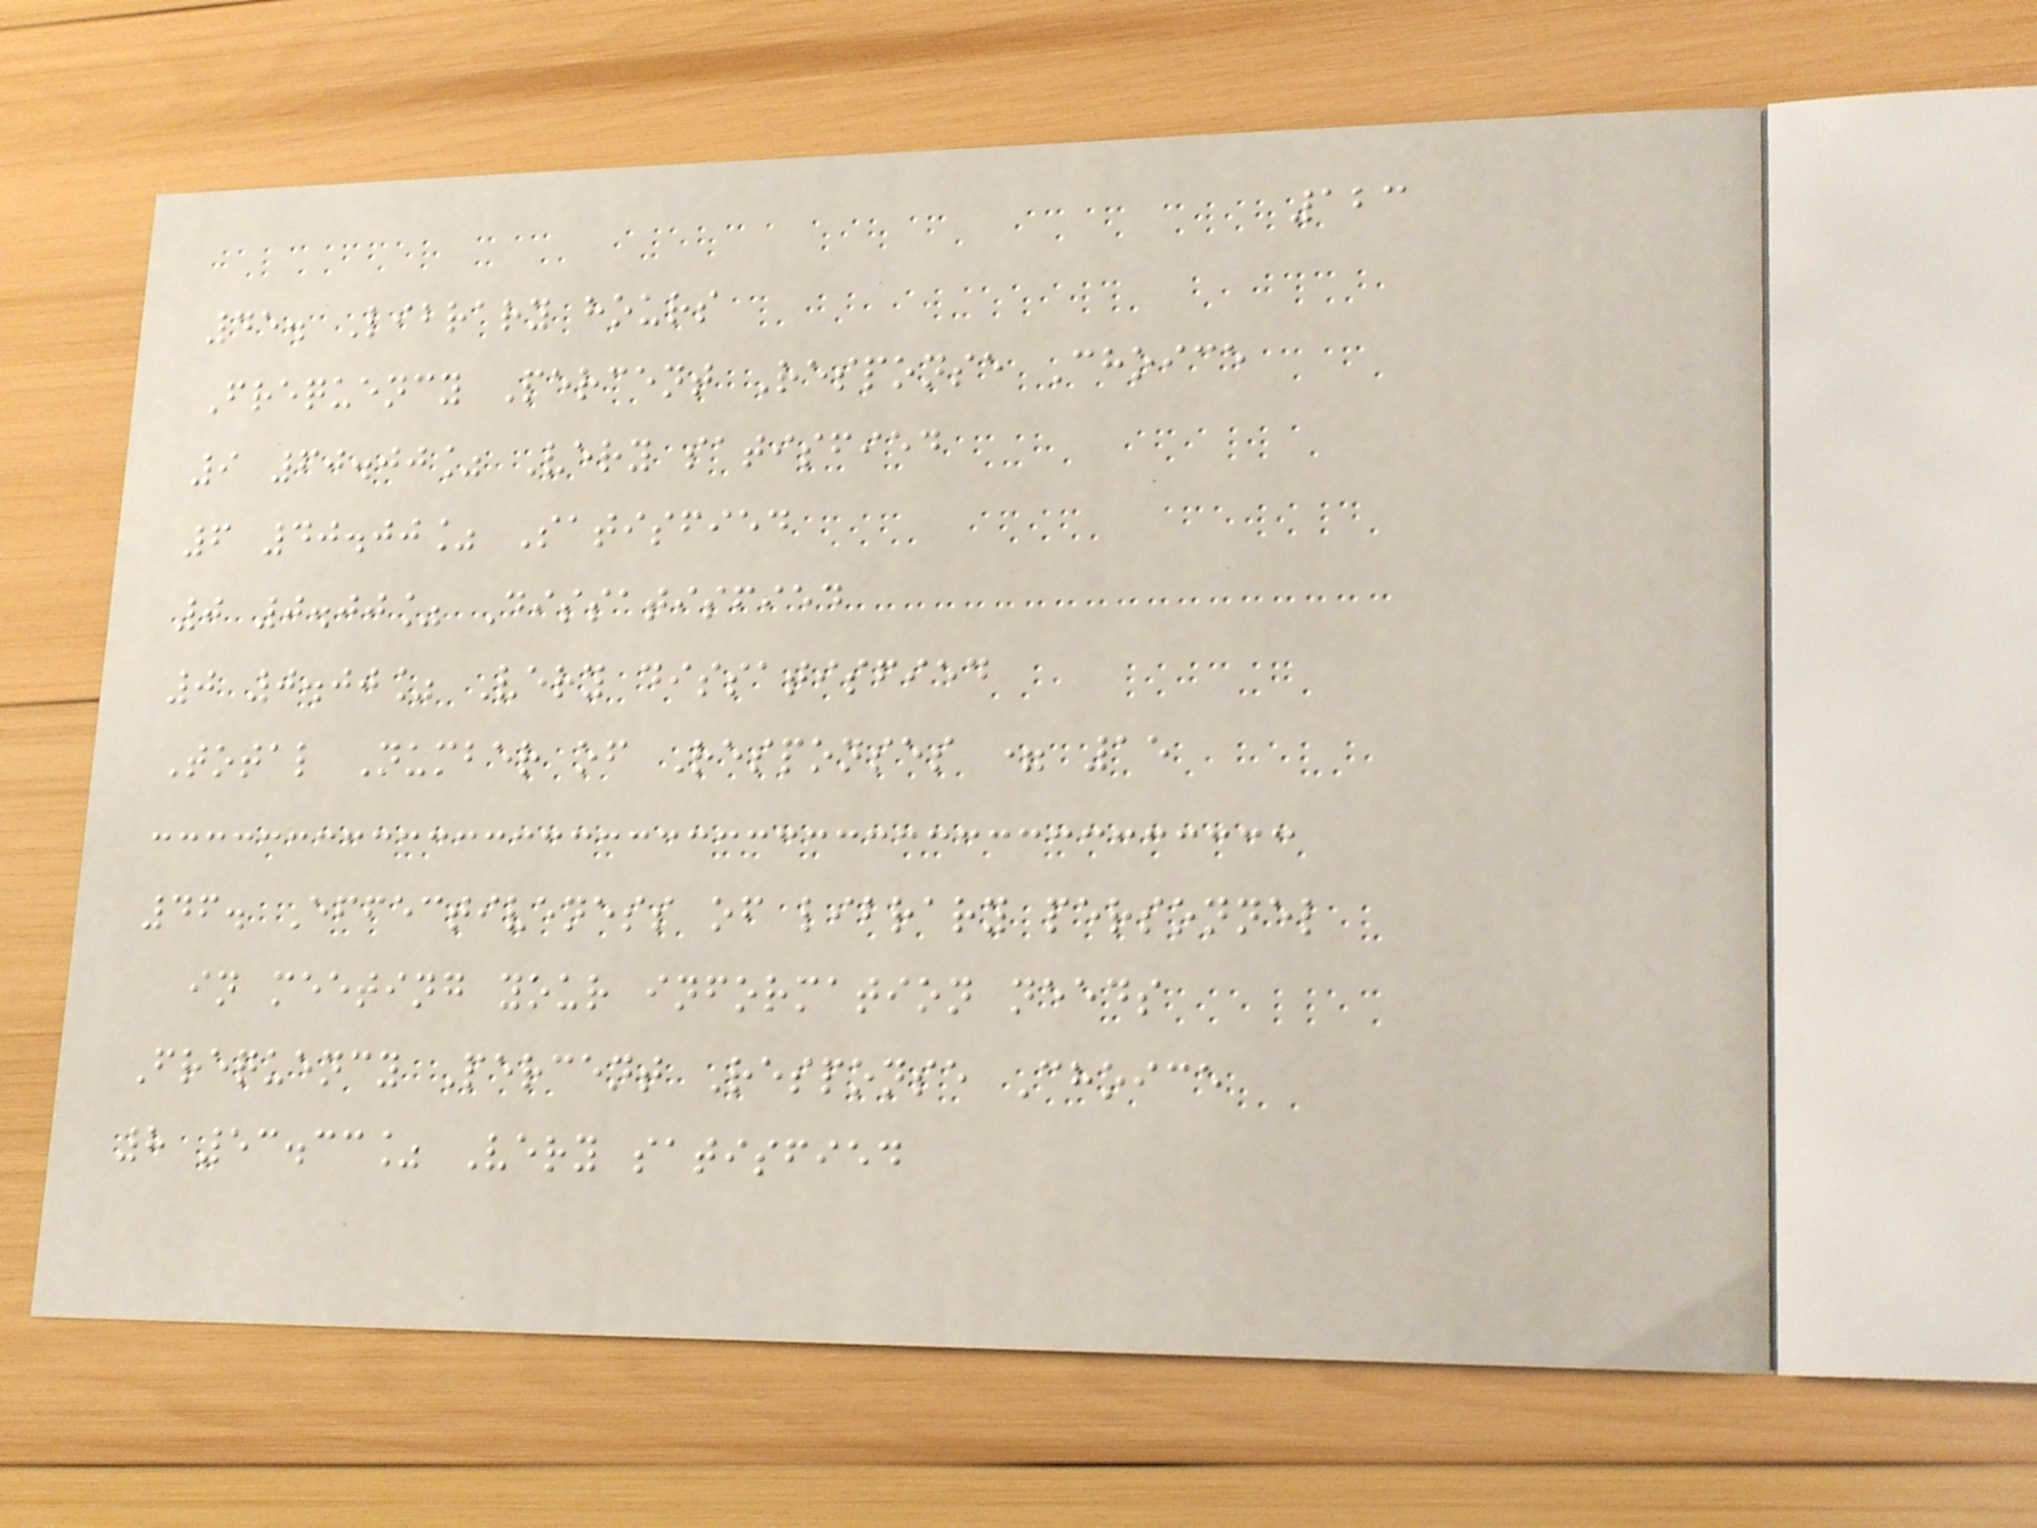123
45. Library hours
Frequency Percent Response Choice
9 60.00% Very satisfied
6 40.00% Satisfied
0 0.00% Dissatisfied
0 0.00% Very dissatisfied
Total Number of Responses = 15
46. Effectiveness of library personnel
in meeting your information needs
Frequency Percent Response Choice
8 53.33% Very satisfied
